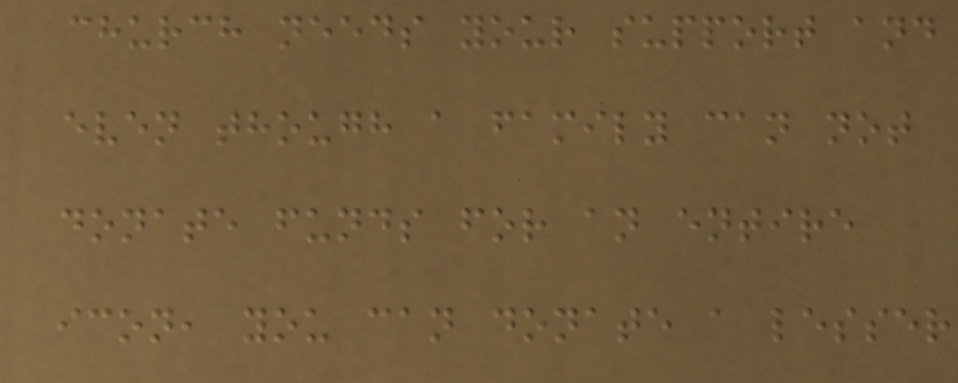church needs your support and
even though a family can not
donate funds for an entire
icon, you can donate a lesser
